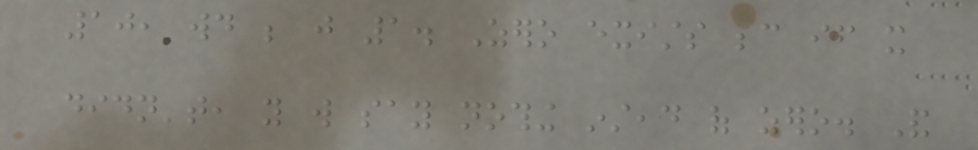10, would be just 1. Zero exists because if it
didn't, you will say nothing instead of zero. And
